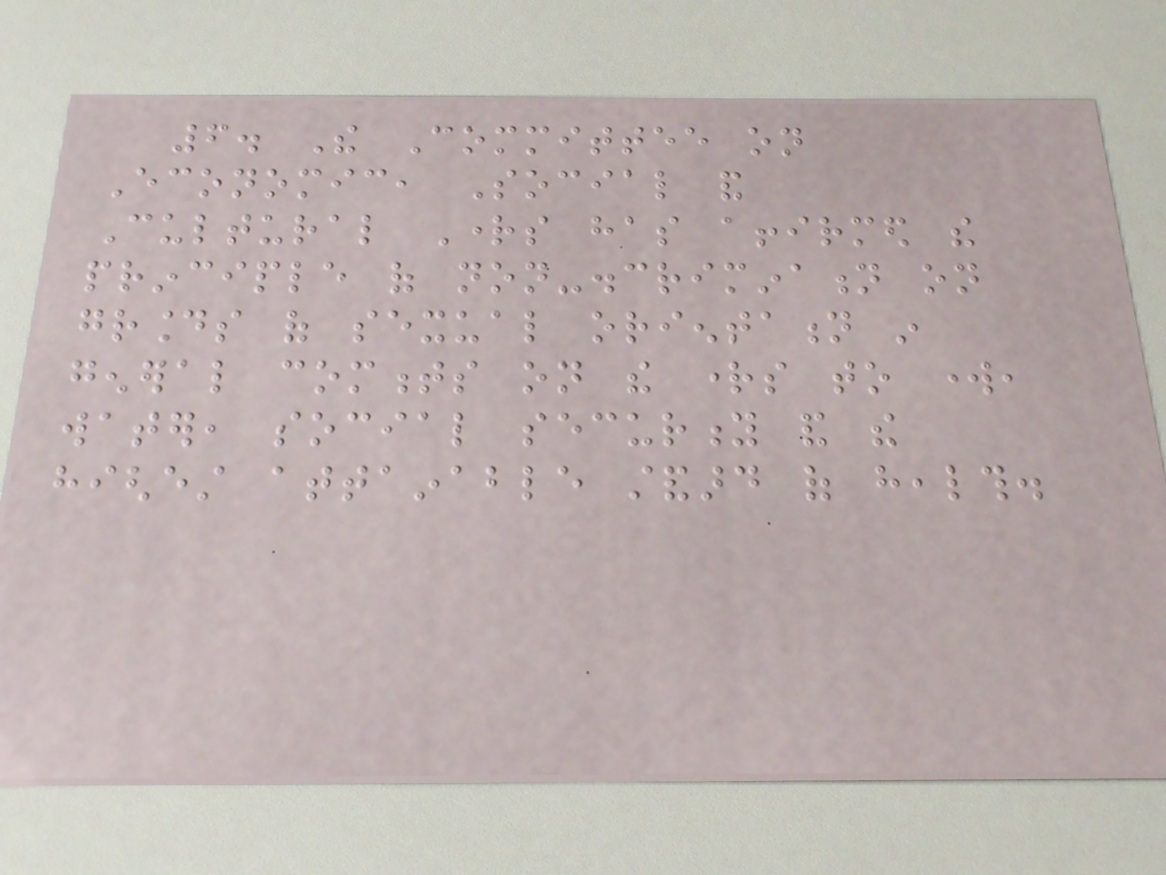6. The Committee on
Economic, Social and
Cultural Rights has affirmed the
principle of non-discrimination on
grounds of sexual orientation in
general comments on the rights to work,
water, social security and the
highest attainable standard of health.
